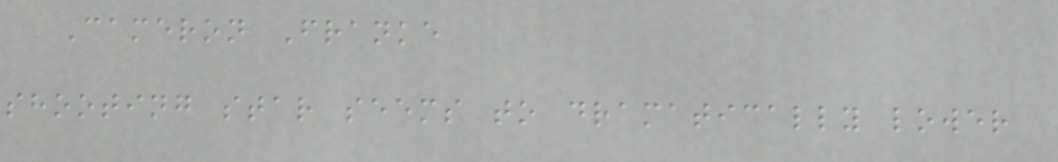Cameron Franke
shooting star seems to dramatically lower
